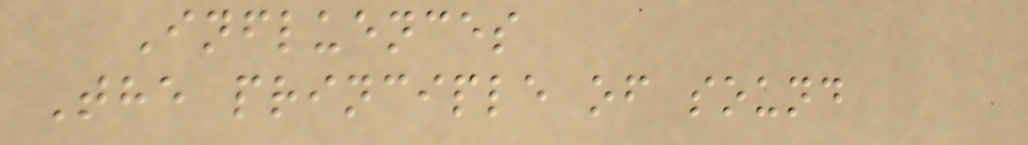Influences
The principle of sound
